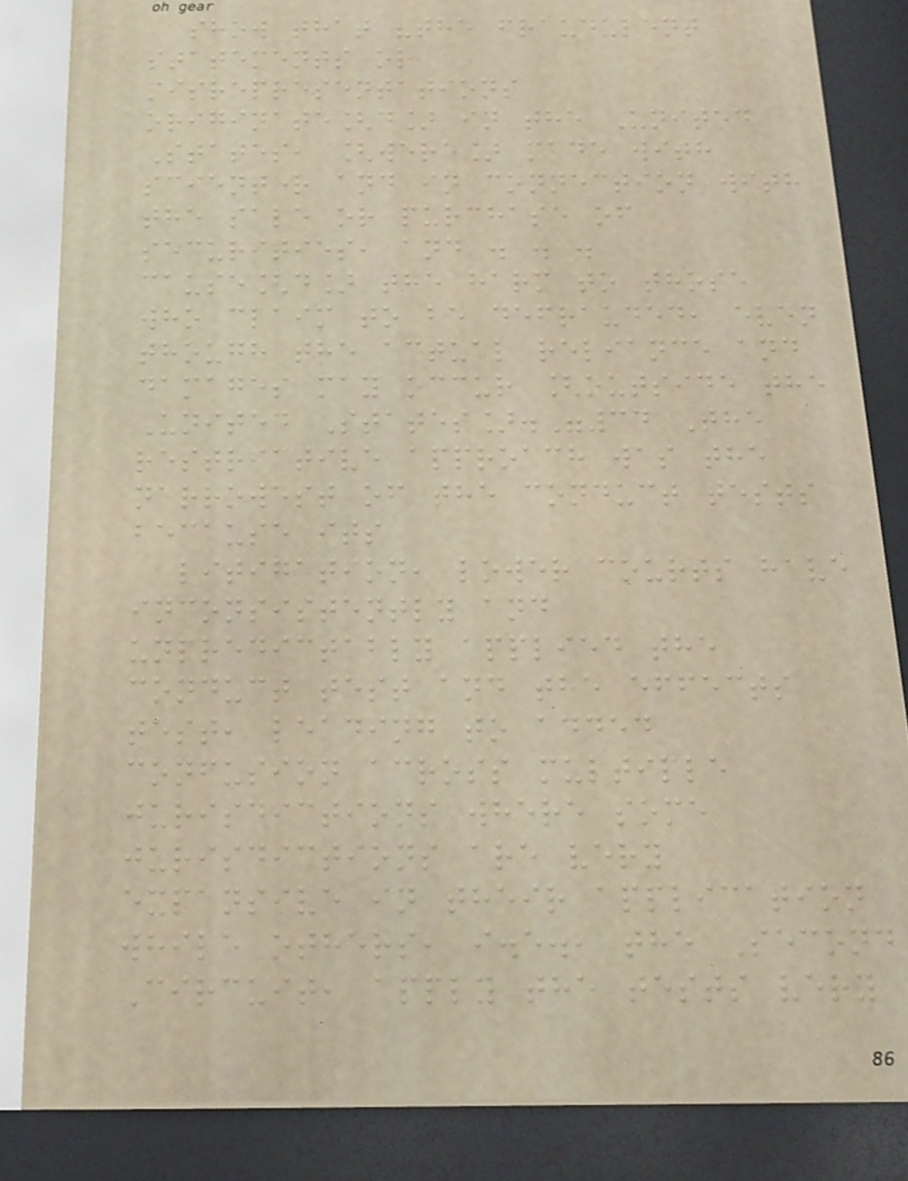show that "the fraudulent
statements or
misrepresentations
originate[d] in the United
States, [were] made with
scienter and in connection with
the sale or purchase of
securities, and . . .
cause[d] the harm to those
who claim to be defrauded, even
though the actual reliance and
damages may occur [outside the
United States]."34 The
restrictive approach was the
narrowest of the conduct tests
because its
litigation, lower courts have
inconsistently and
unpredictably applied the
conduct test and the effects
test, leading to added
confusion across multiple
jurisdictions where some
jurisdictions are very
expansive in their application
while others, i.e., the Second
Circuit, apply the tests very
